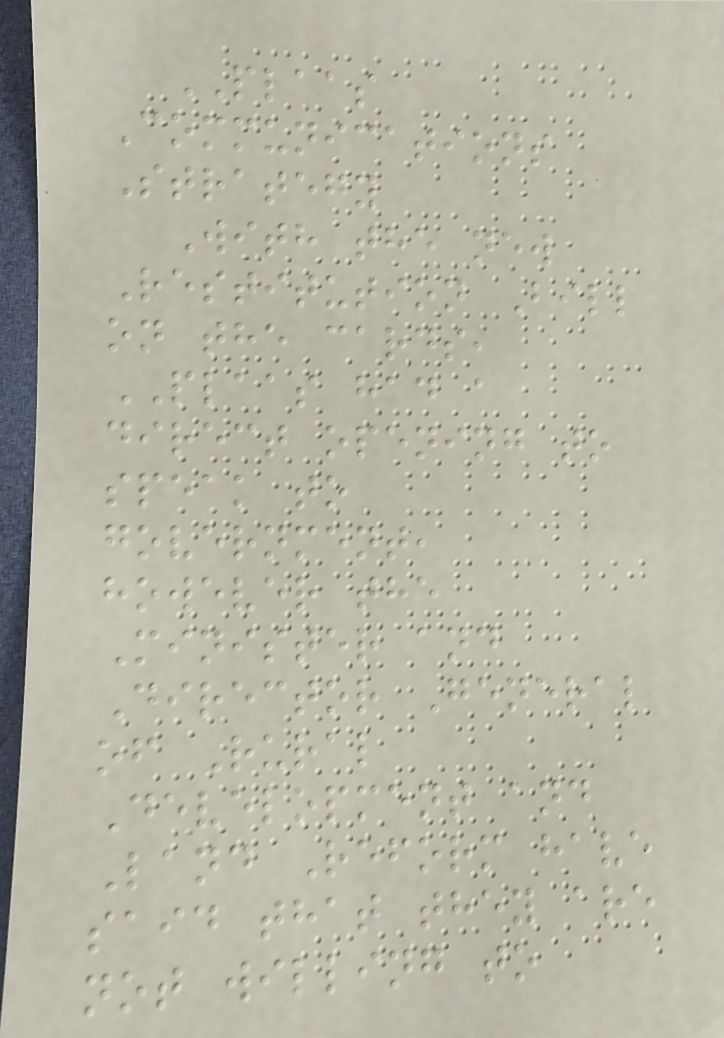PLAAS
Communications
Strategy
With the new
Restitution Bill
on the cards,
PLAAS had a
direct opening to
speak to
government,
however the
Minister and
Director General
of Rural
Development and
Land Reform have
said that they are
not willing to
